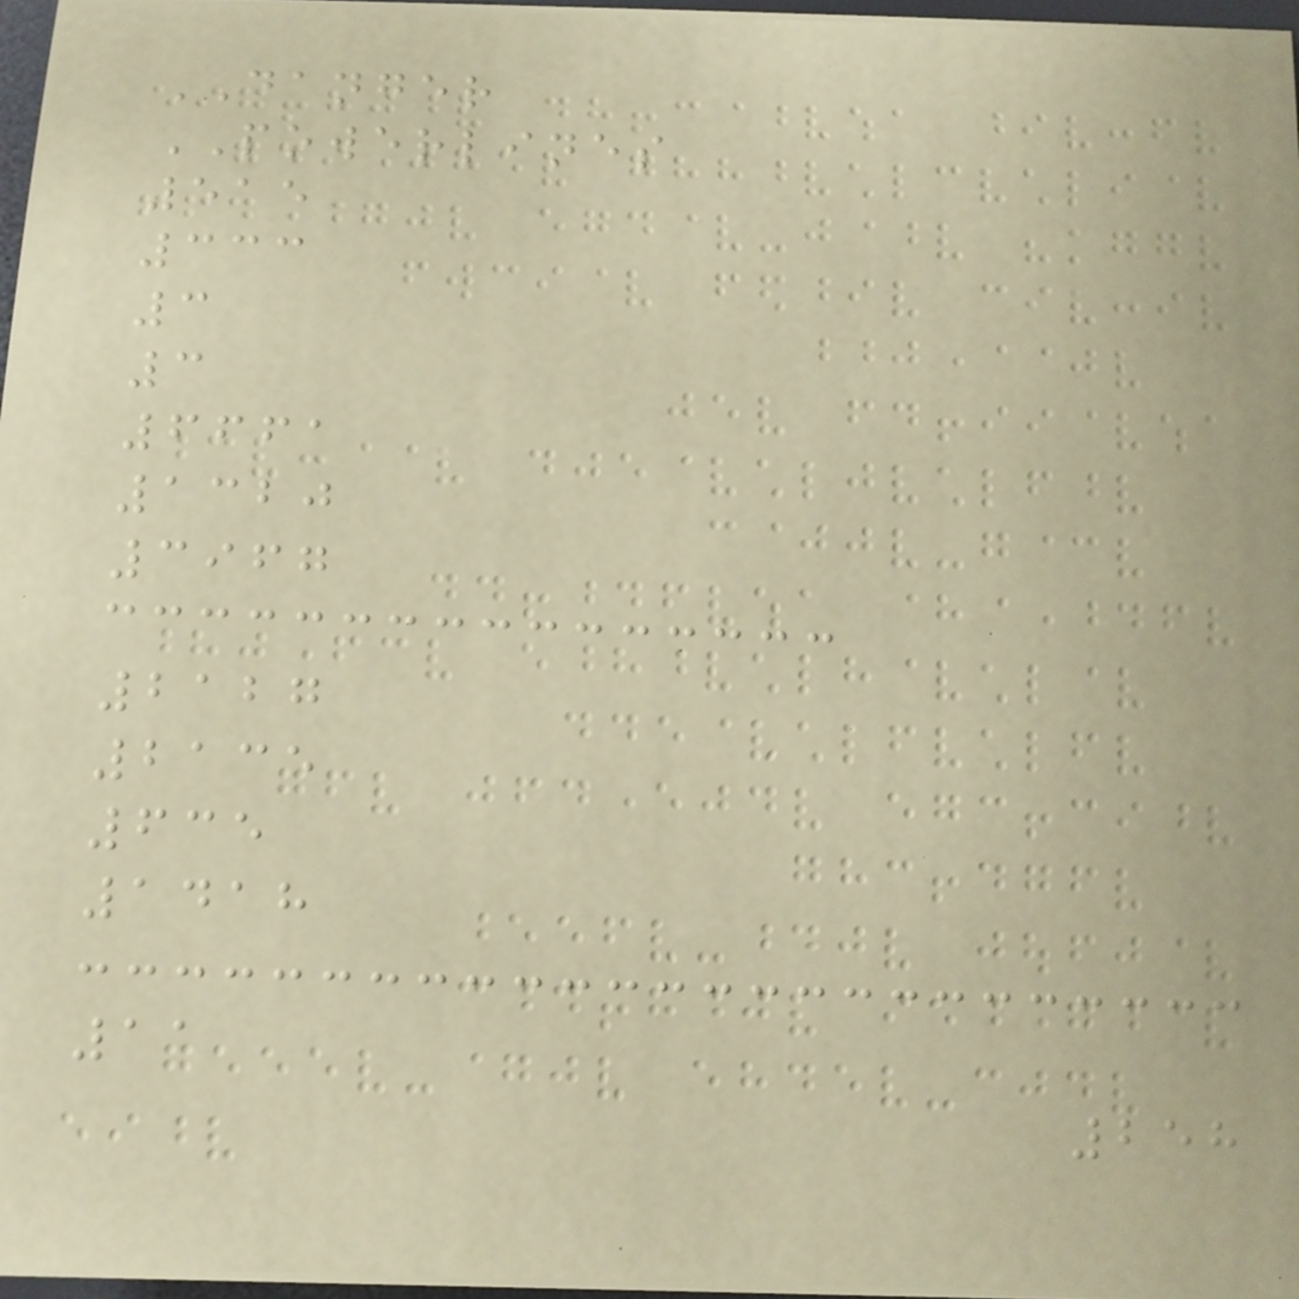DANGER
POWERLINES
515
333
3
3
6661
1320
3967
2127
2135
635
1418
11
258
